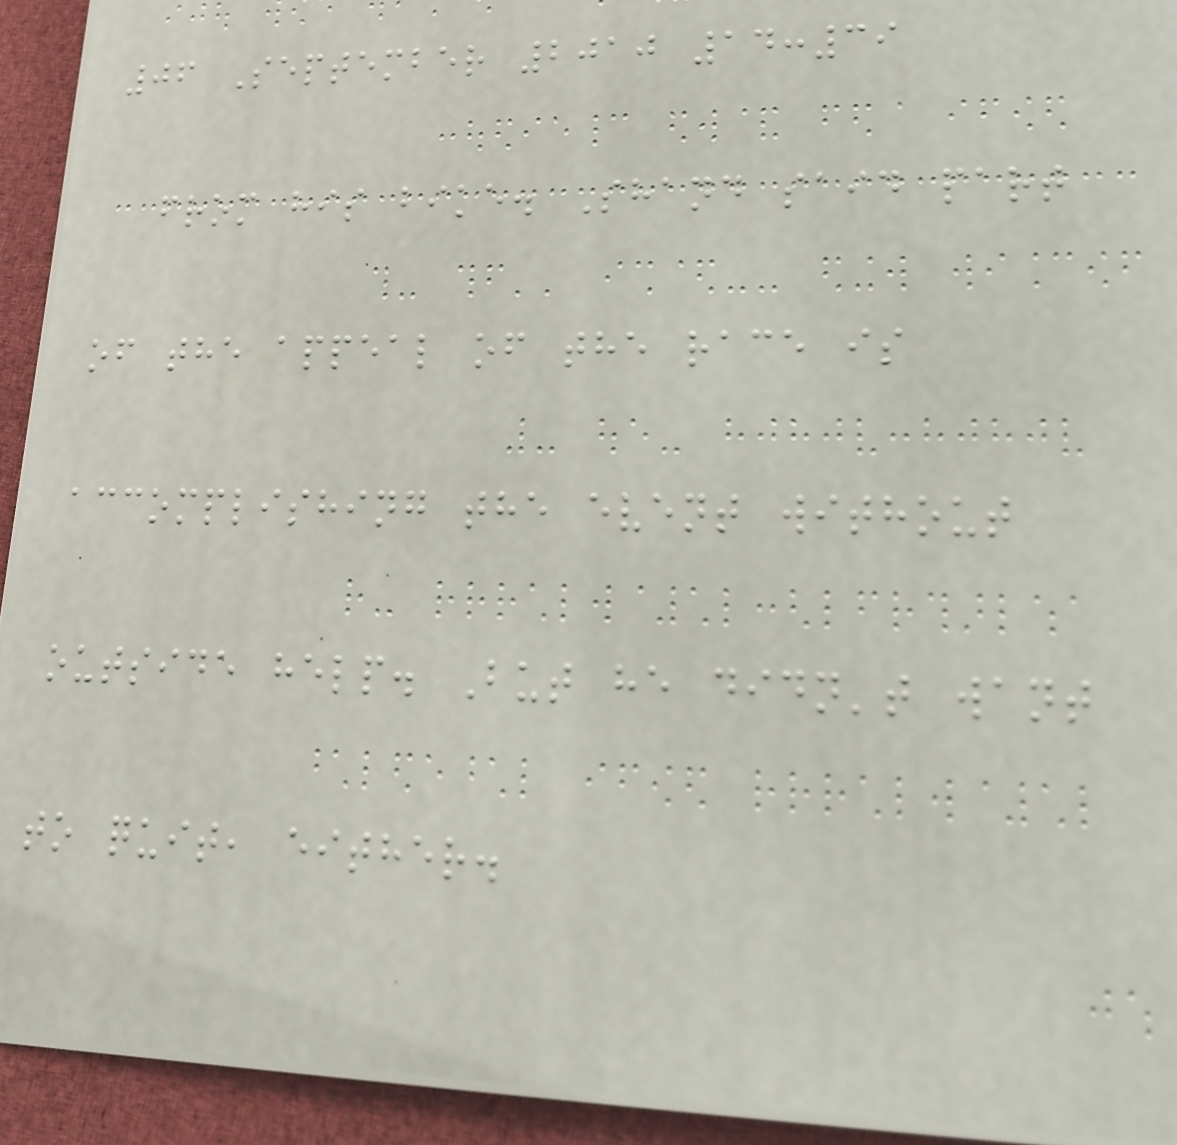06 September 2010 14:39
from his bike. Shand said part
of the appeal of the race is
accomplishing the event without
outside help. But he didn't want
to quit, either.
